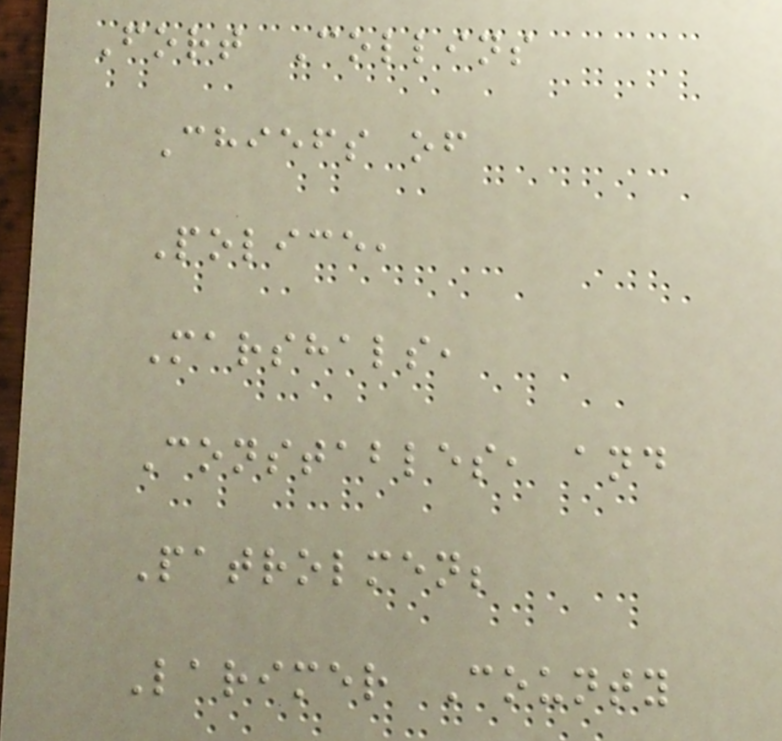Fort Collins
Chiefs of
Police,
Marshals,
Constables, and
Patrolmen;
Larimer County
